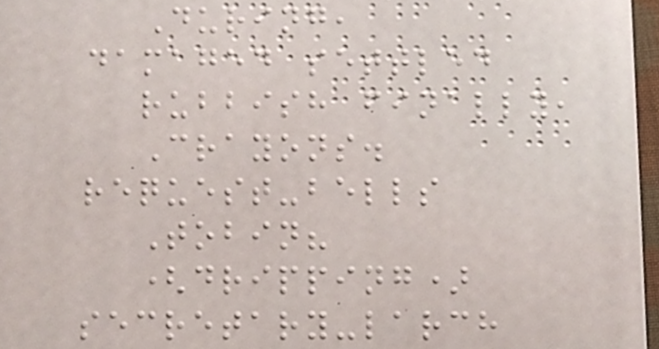During,
damaged settled
rubbish finally,
Crayons.
request-bells
Tobin?
(dripping)
secretary-larch
